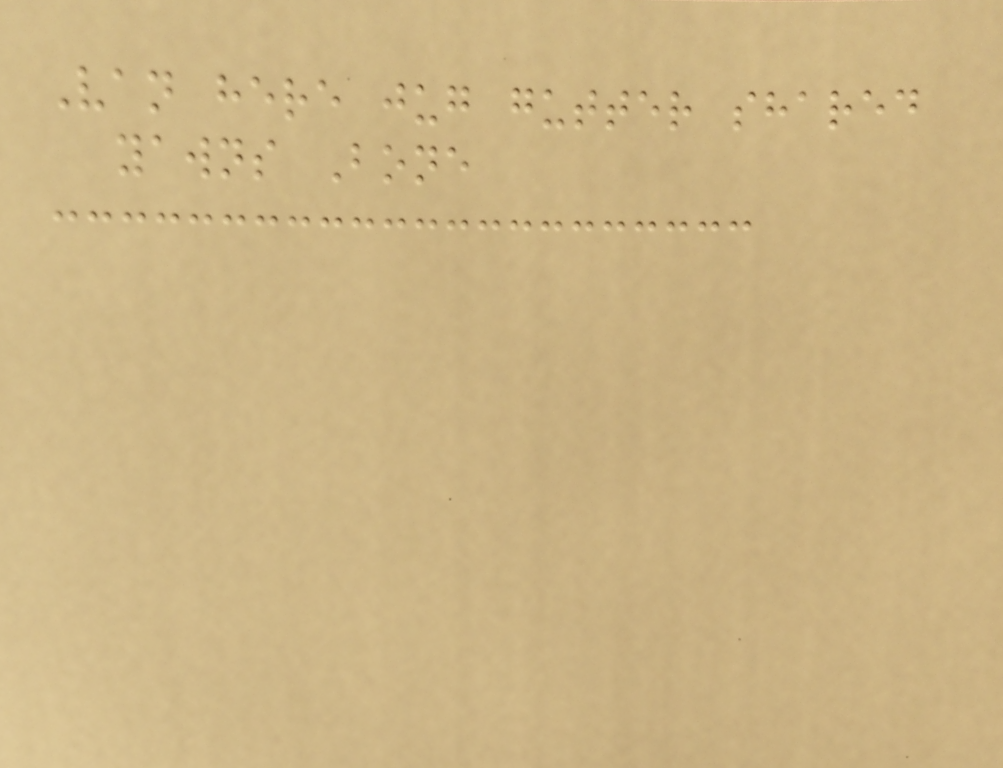Van here jug gutter shared
yawns Bone
